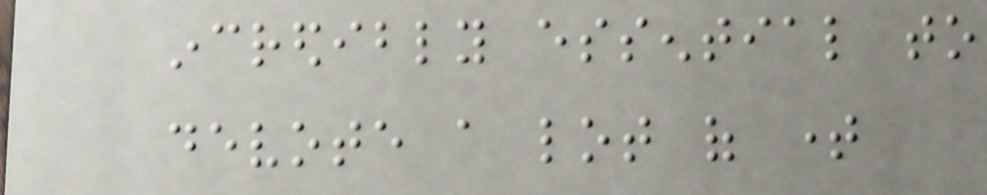incredibly essential to
devote a lot of time
